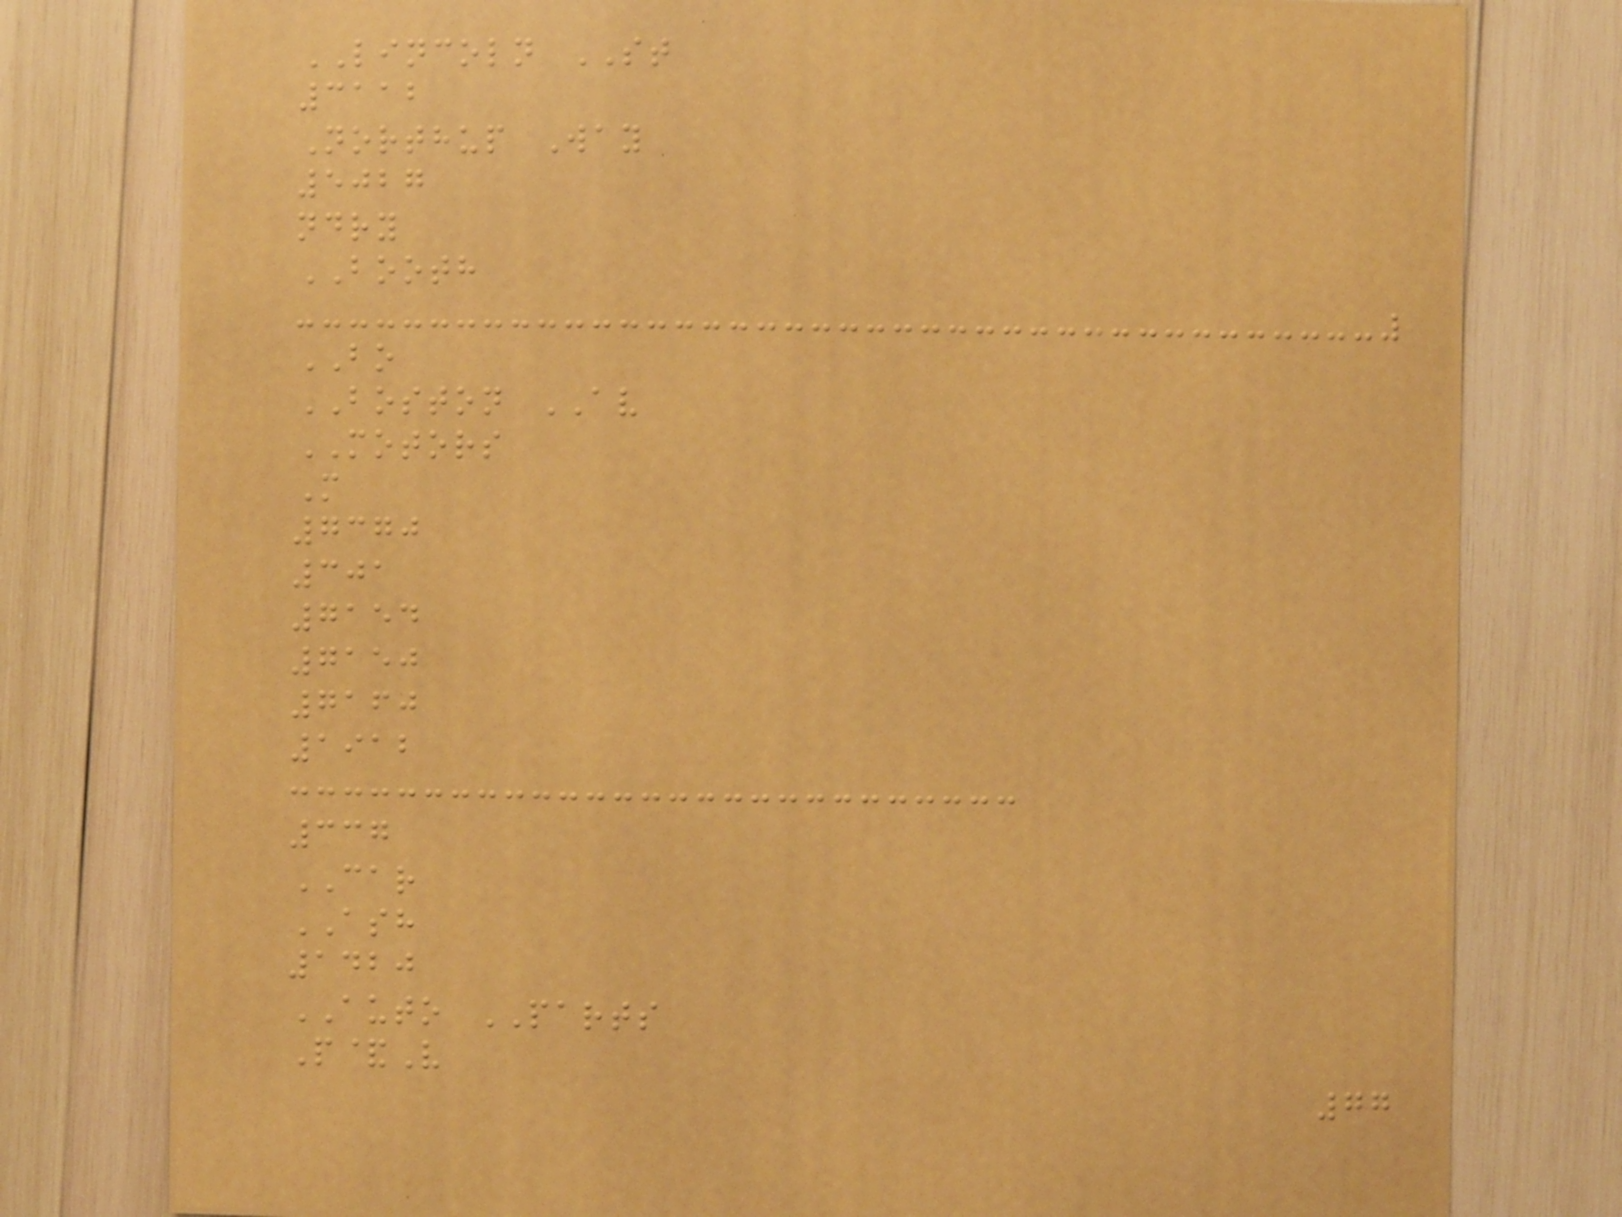LINCOLN ST
3112
Northup Way
5027
ndry
BOOTH
BO
BOSTON AV
MOTORS
M
7370
301
7154
7150
7160
1912
337
CAR
ASH
1420
AUTO PARTS
P&V
77
